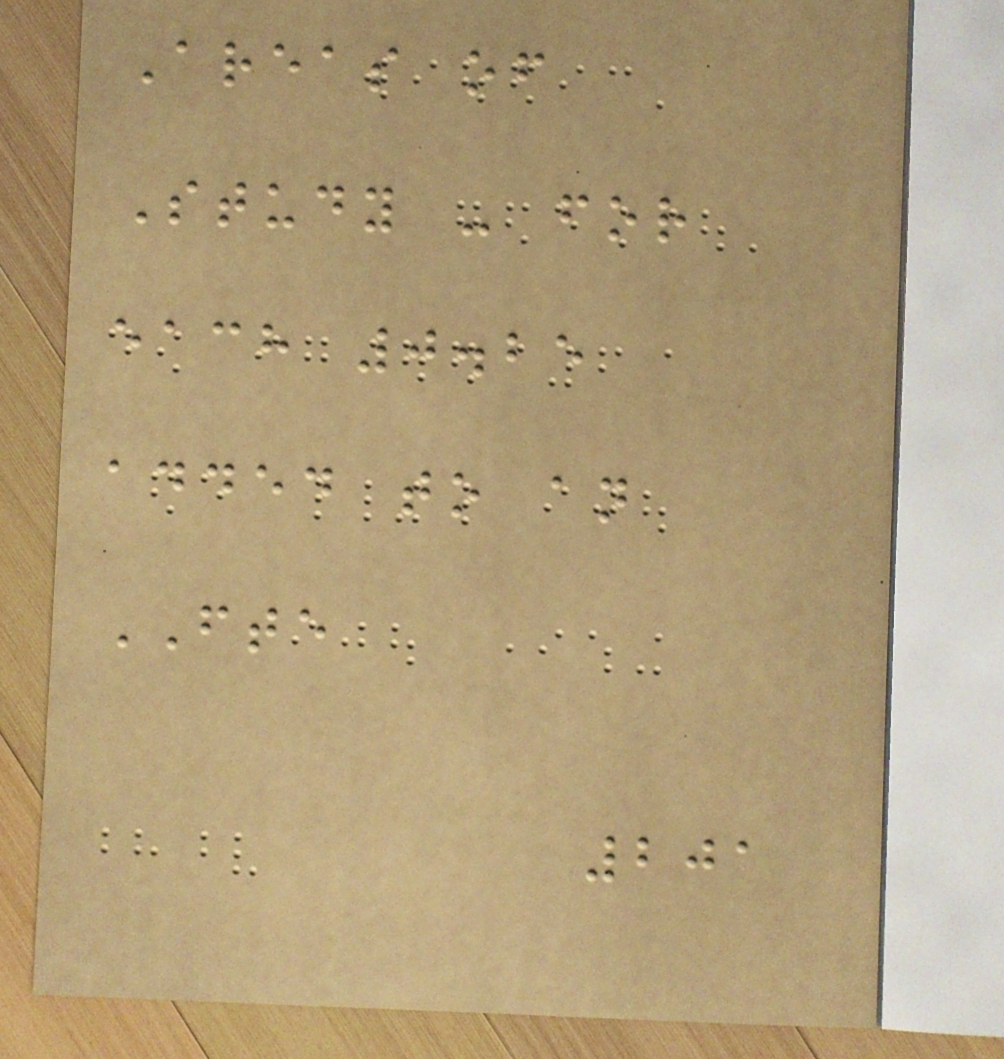Areas of
Study - for
each 0.25
added to an
FTE
201
